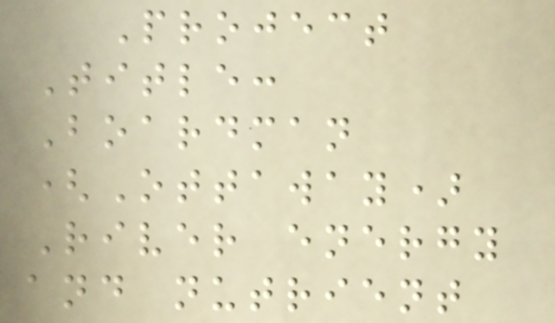Project
Title:
Boardman
(Ottaway)
River energy
and nutrient
